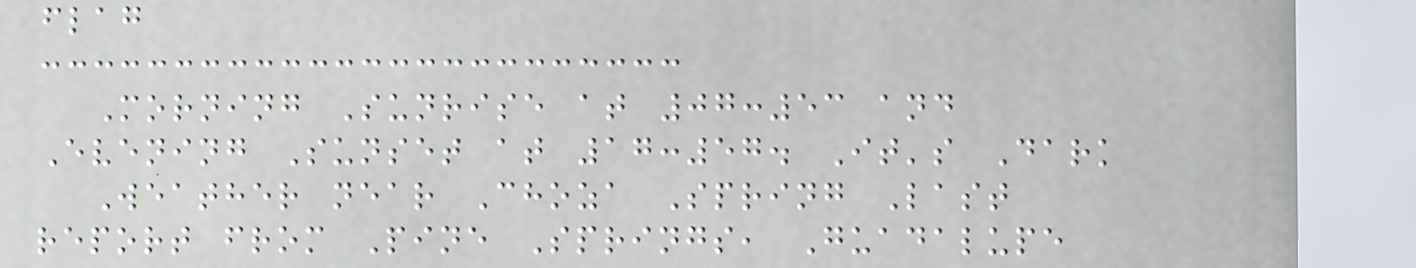flag
Morning Sunrise at 07:53 and
Evening Sunset at 17:57. It's Dark
Weather near Choza Spring Last
report from Pine Springs, Guadalupe
